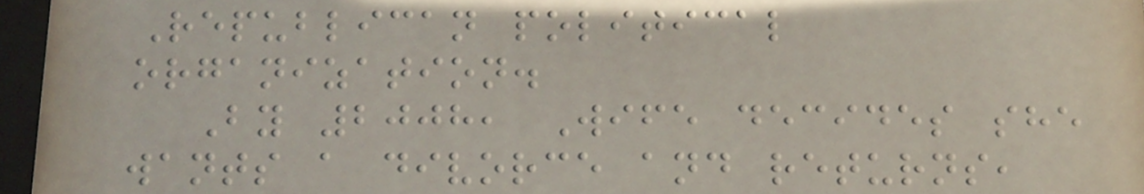Republican political
organization.
By 2008, Wife decides she
wants a divorce and returns,
